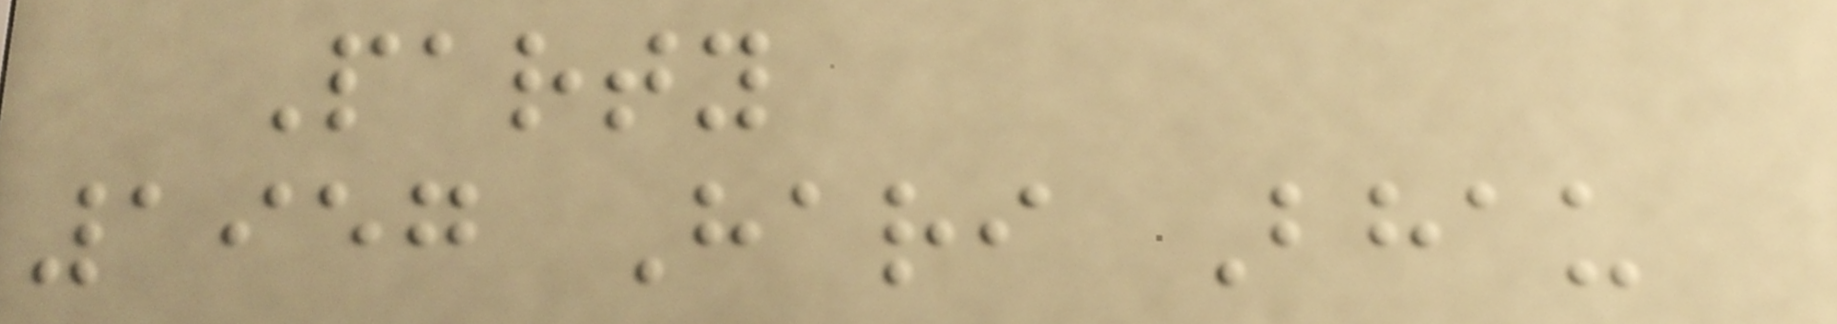Party
1957 Hari Bhau
